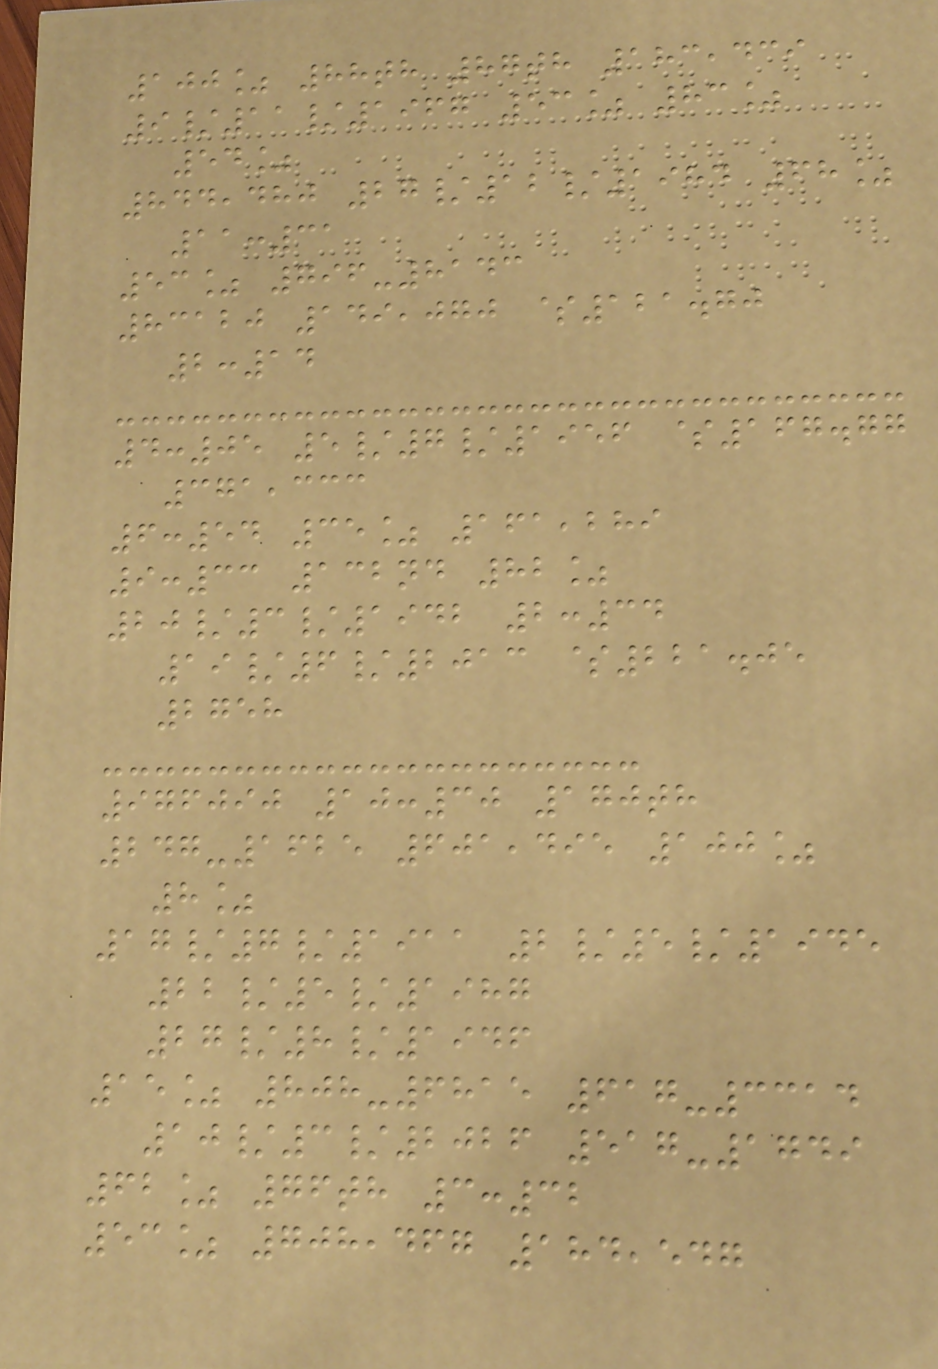100% 88th 87th 183,439
9/11/1967 53% 83%
54%
844,480 27/12/1984 68%
11:31
53% 796-8143
83120 149,070 $121.70
2:14
4:05 5/7/1956 $167.77
371,333
6:54 35% 161,289
9:33 132nd 82%
20/3/1942 2:34
19/6/2013 $221.05
2758
976090 10:30 170th
247-1625 601,495 100%
8%
17/7/1911 2/5/1945
22/5/1987
27/8/1946
15% 808-6815 617-3314
10/3/2026 517-1749
62% 76th 3:32
53% 708,467 184,547
